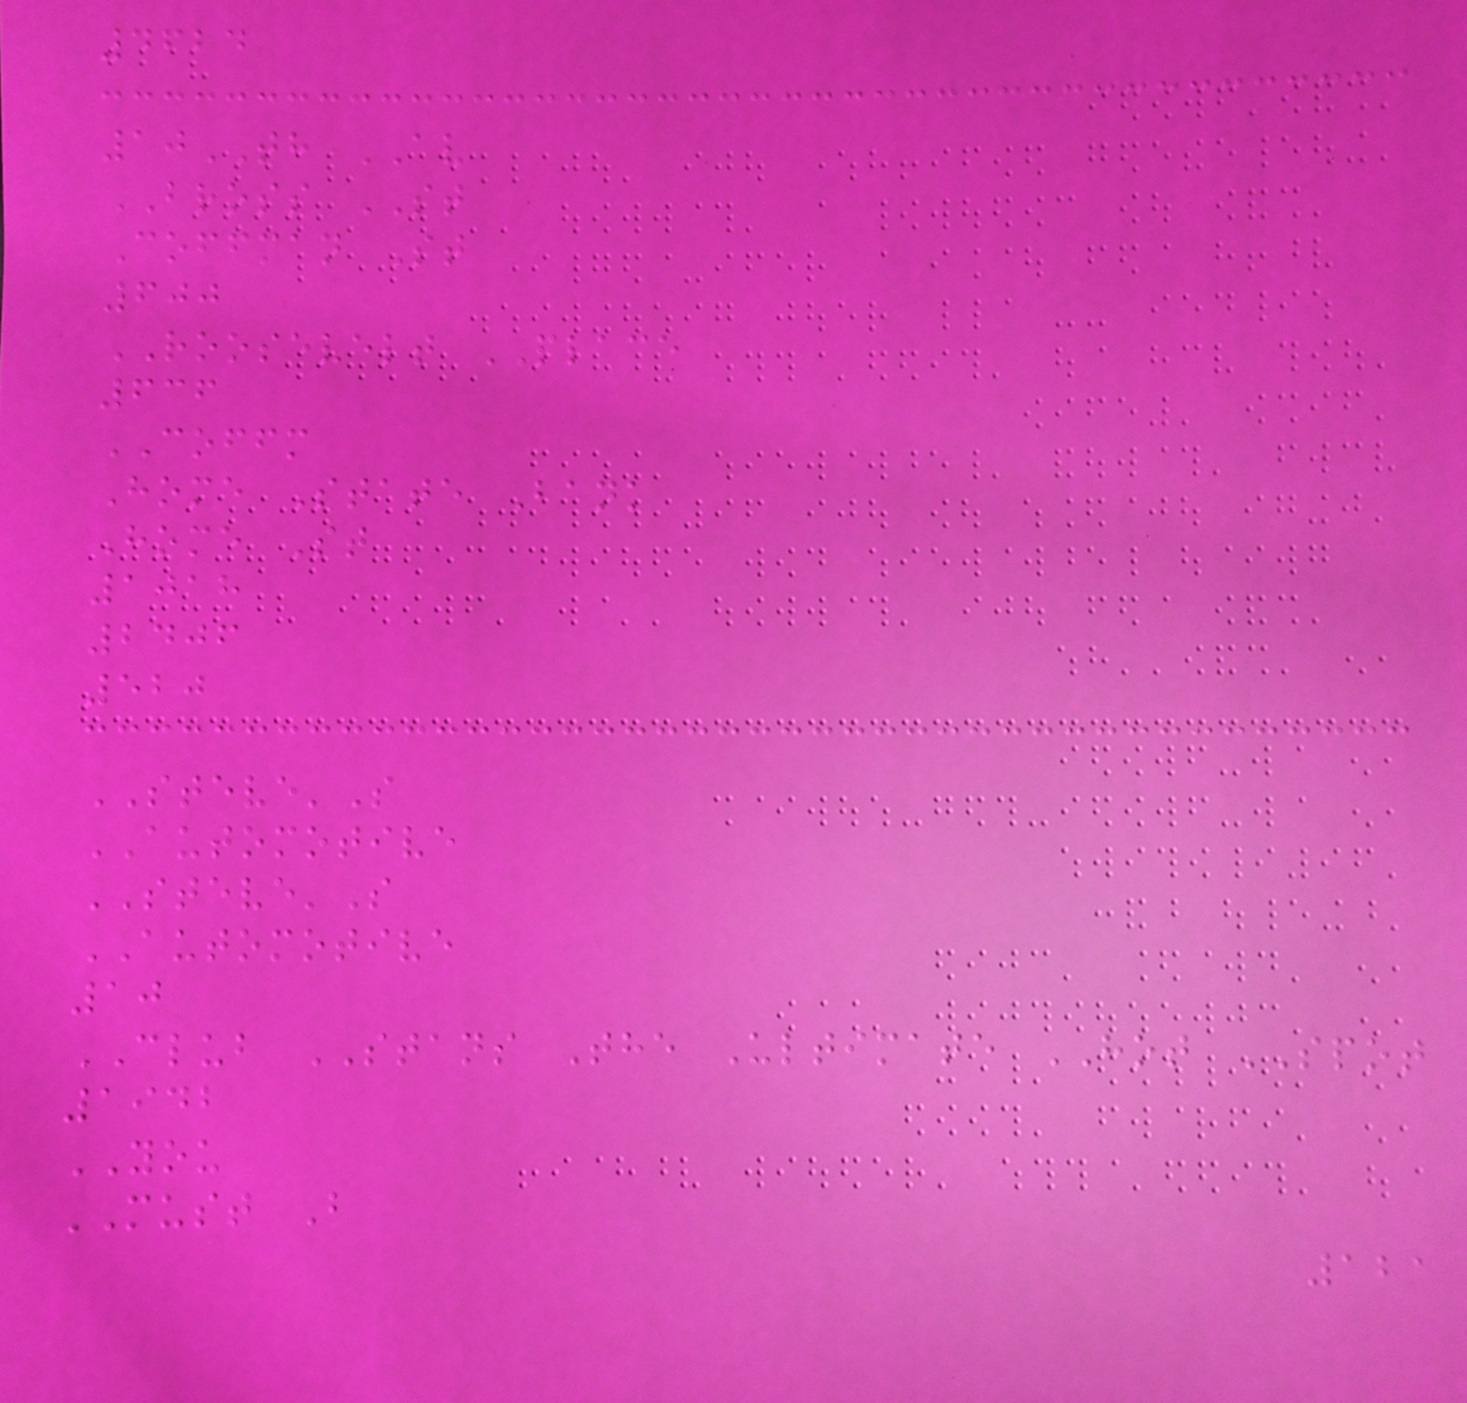4624
10TH AV
BROSS ST
Coffman St
600
ROOSEVELT PLACE
636
COFFM
Home State Bank
Home St
1018
2406
520
STEVE'S
AUTOMOTIVE
STEVE'S
AUTOMOTIVE
10
CLUB STANS The Ultimate HOT SPOT
1942
YOU
MUST B
121
